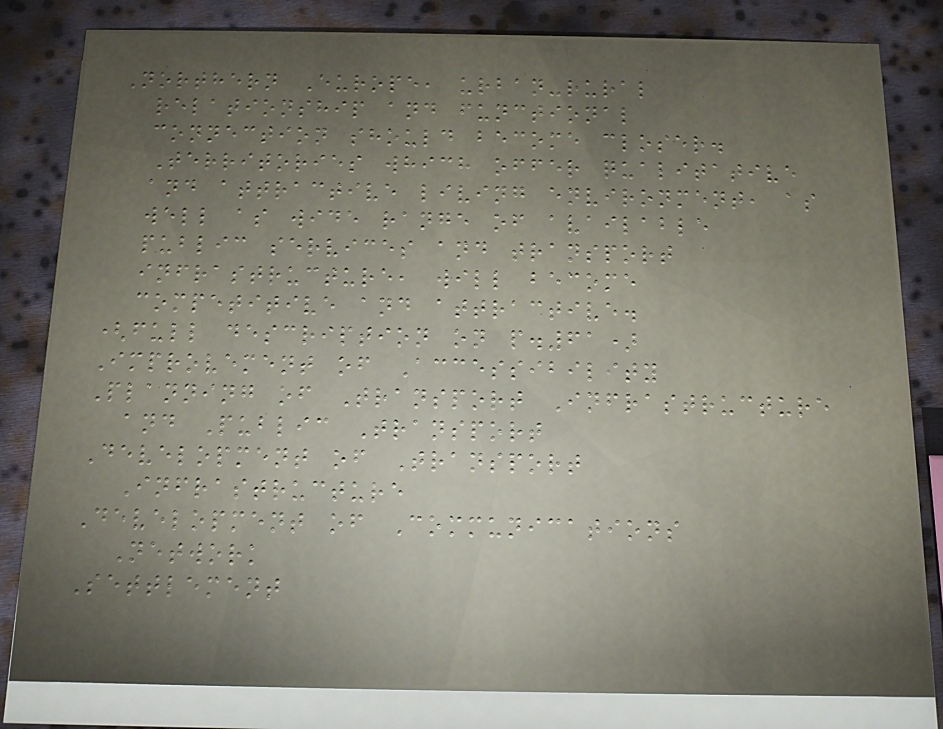Northern Europe, urban-rural
relationship and functional
connection should become closer.
Territories which offer qualitative
and attractive living environment, as
well as wide range of available
public services and transport
infrastructure, will become
competitive and attractive.
(full description on p.61)
Improvement of Accessibility
Planning of Transport Infrastructure
and Public Transport
Development of Transport
Infrastructure
Development of Communications
Network
Settlement
